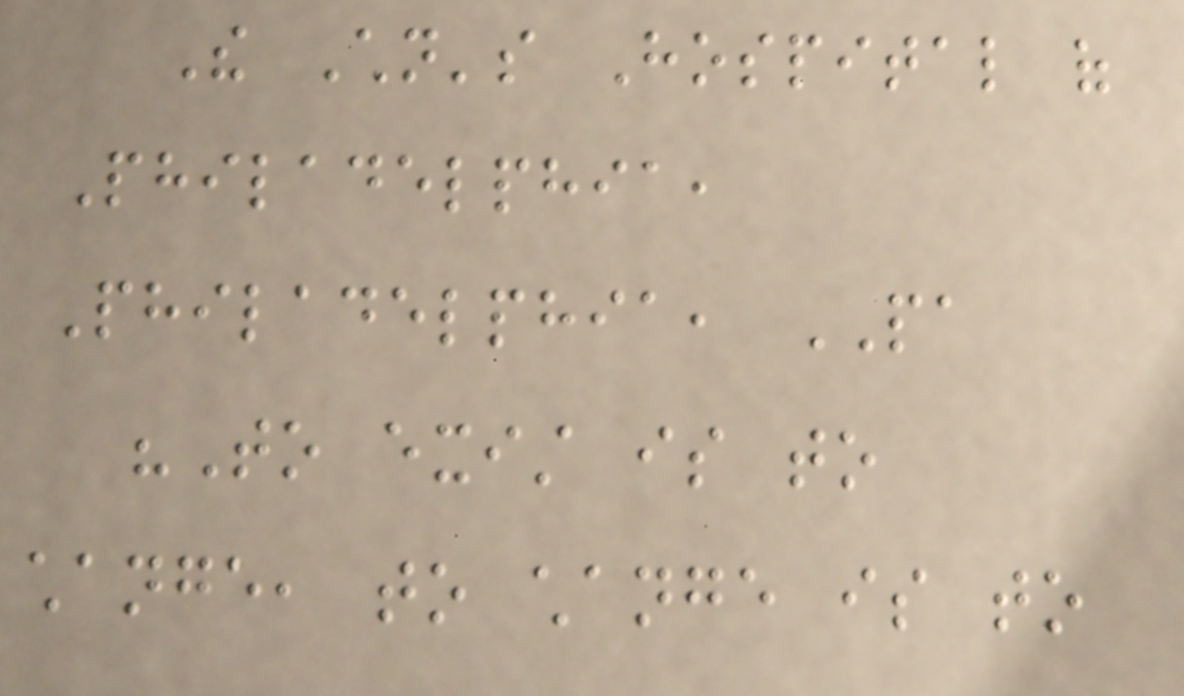The Children's Hospital of
Philadelphia,
Philadelphia, PA
"To exist is to
change, to change is to
